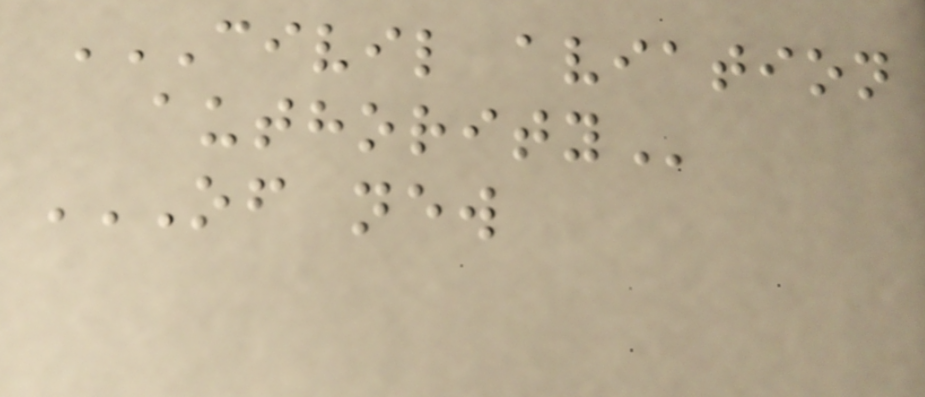CIVIL AVIATION
AUTHORITY
OF NEW
